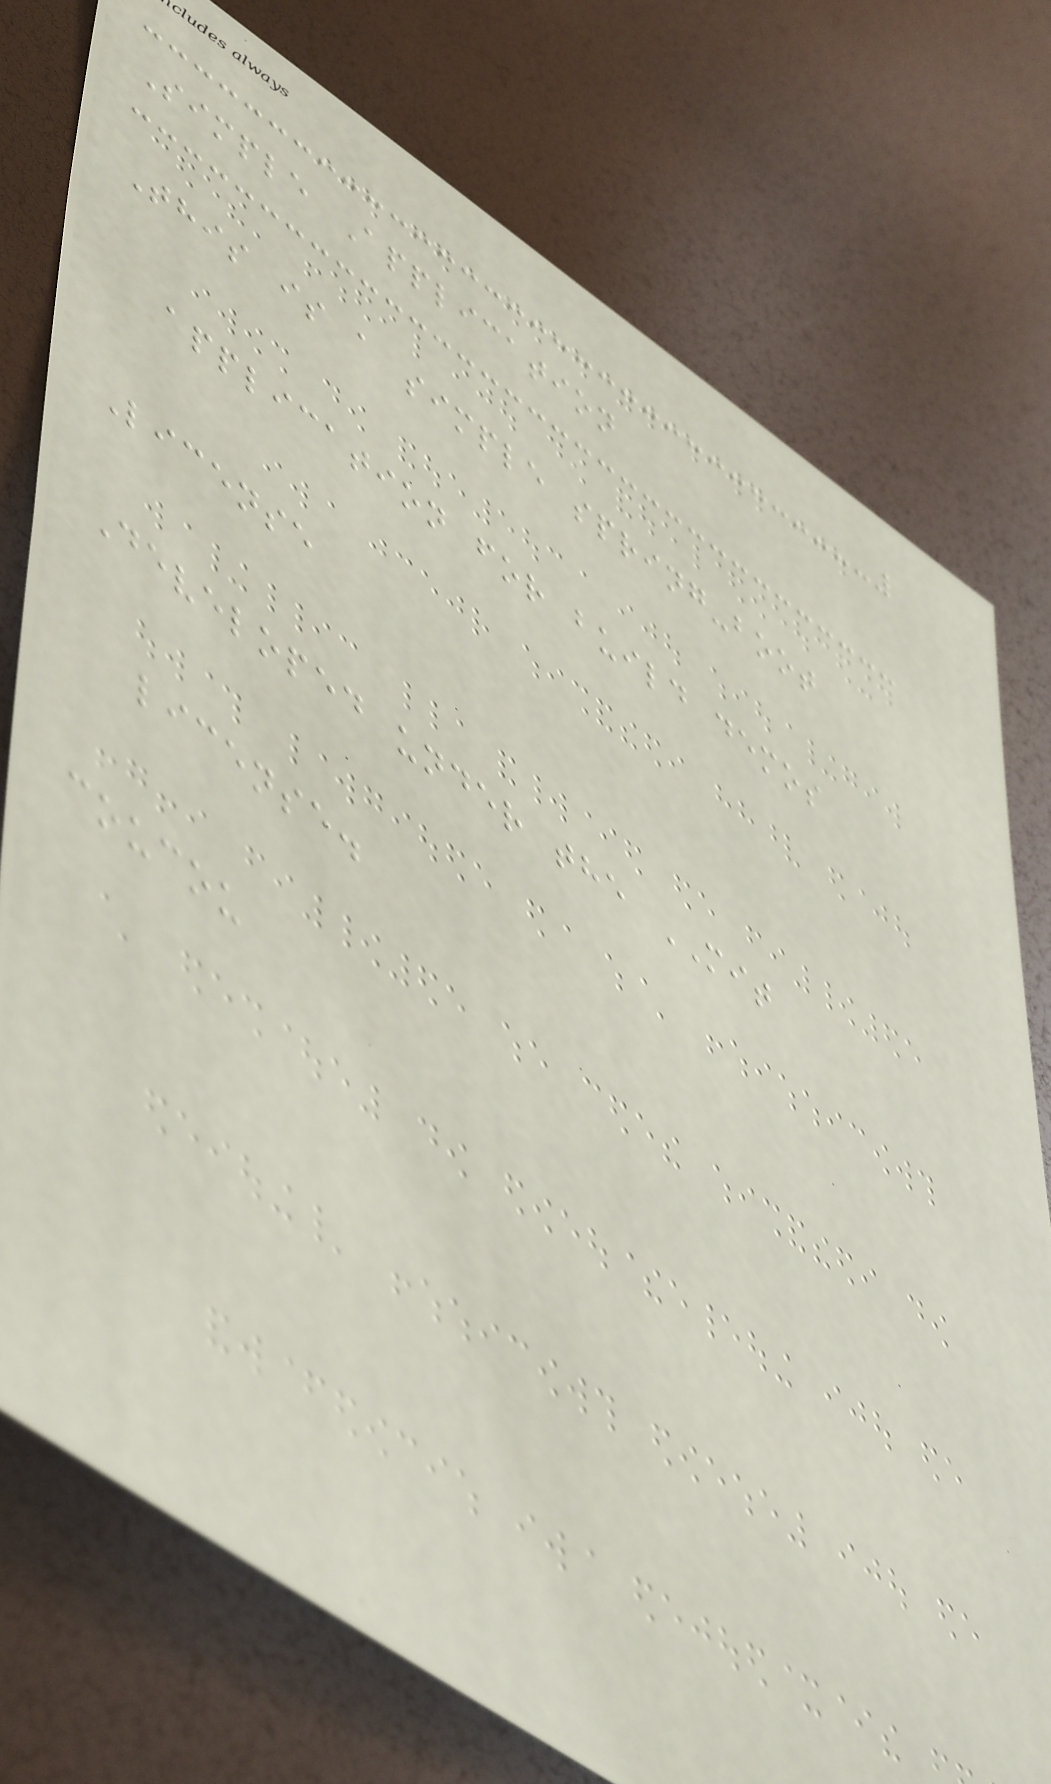Simple Application
This is a simple spring-boot
application for build demos
License
Developed under the MIT
license.
coucou
